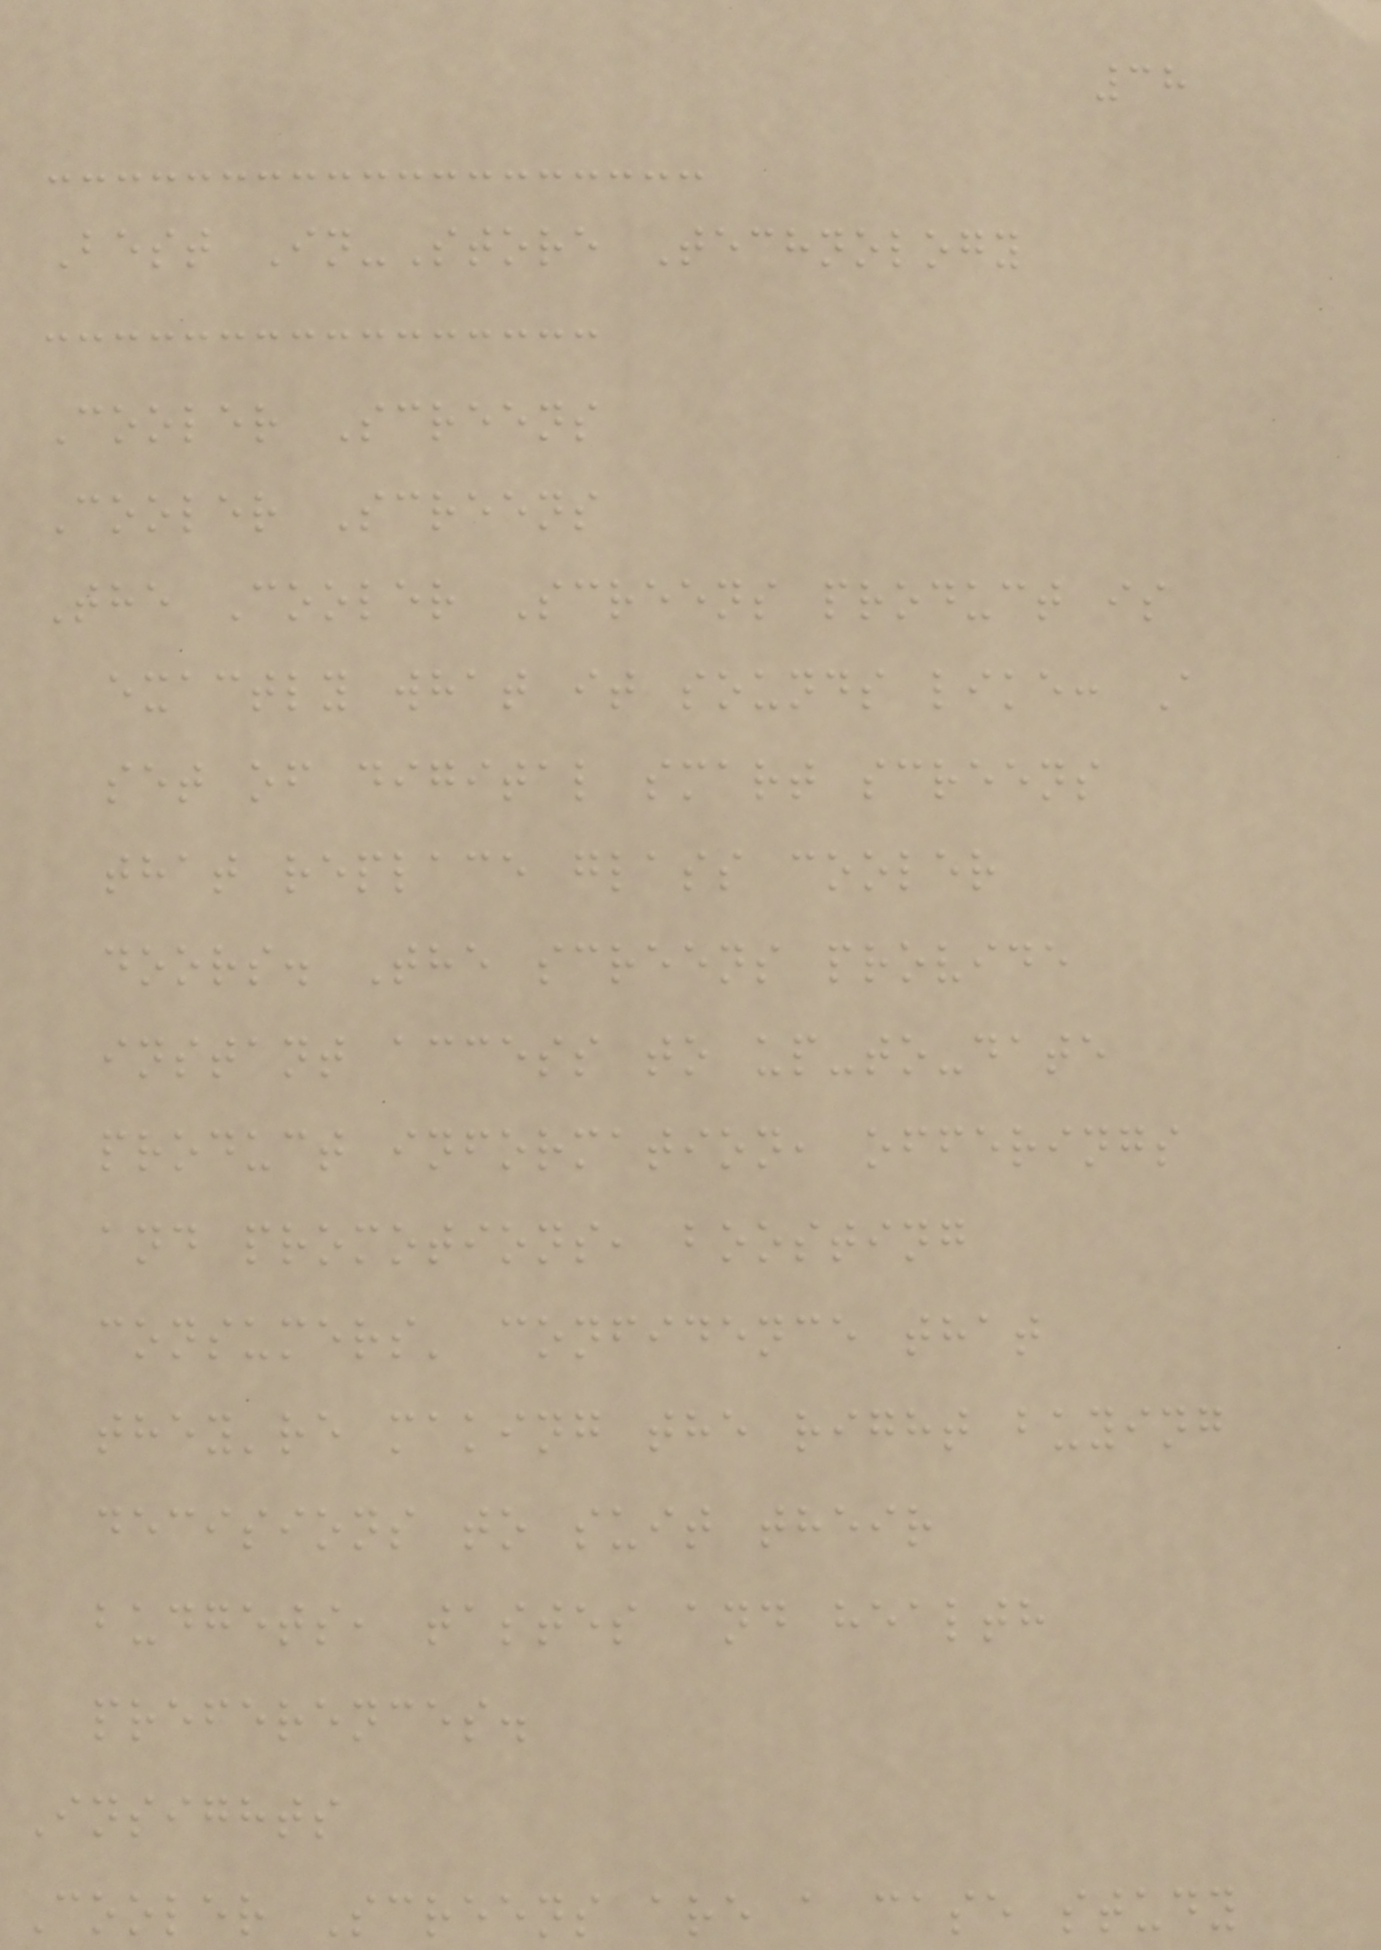38
Best In-Store Technology
Cooler Screens
Cooler Screens
The Cooler Screens product is
exactly what it sounds like: A
set of digital smart screens
that replace glass cooler
doors. The screens provide
instant access to up-to-date
product information, offerings
and promotions, boosting
consumers' confidence that
they're making the right buying
decisions to suit their
budgets, tastes and health
preferences.
Insights
Cooler Screens are a case study
